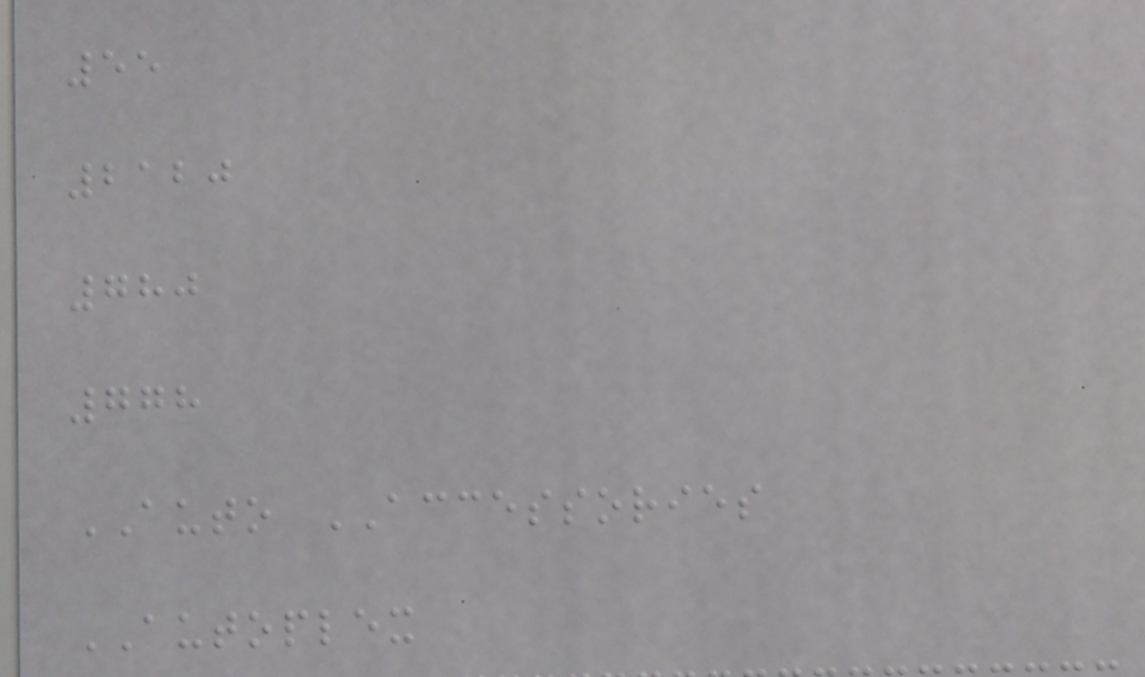55
2120
780
778
AUTO ACCESSORIES
AUTOPLEX
